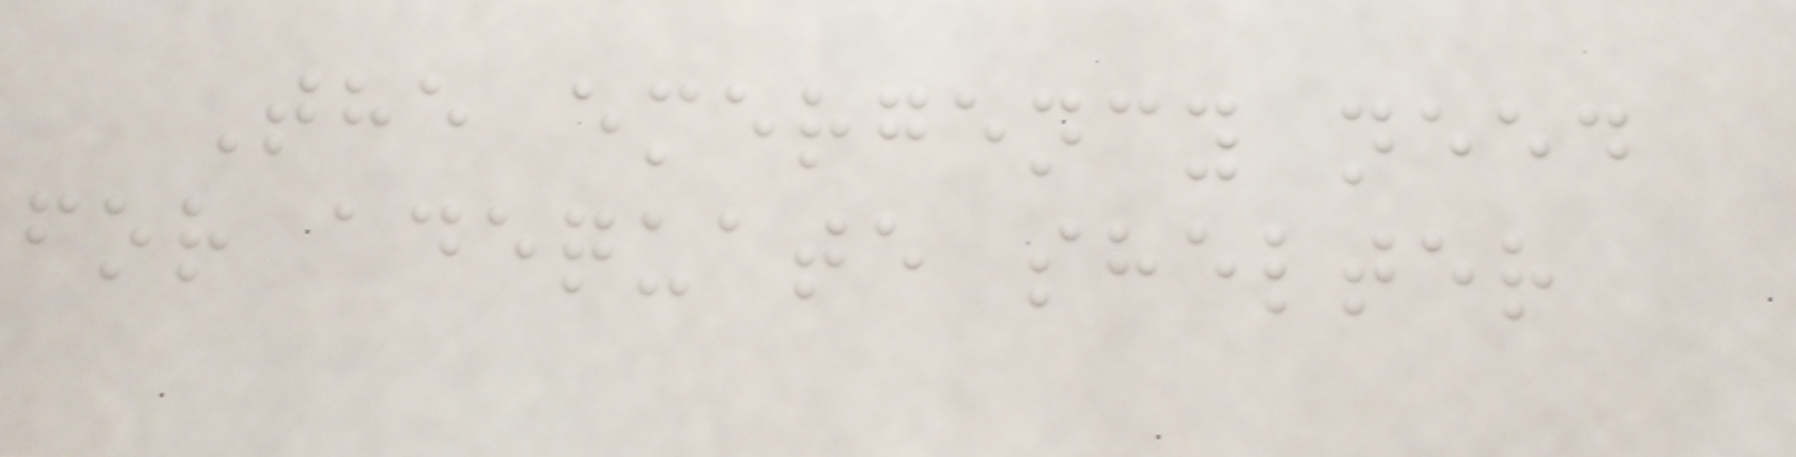The emergency need
for adequate shelter
